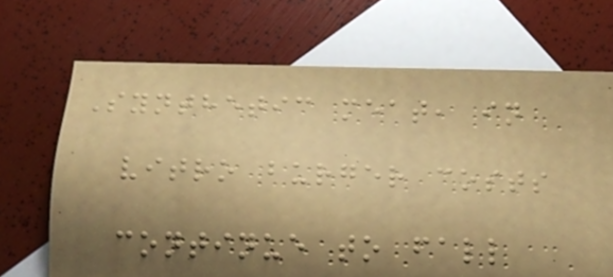Synthetic meat, in
vitro burger costs
continue to fall
